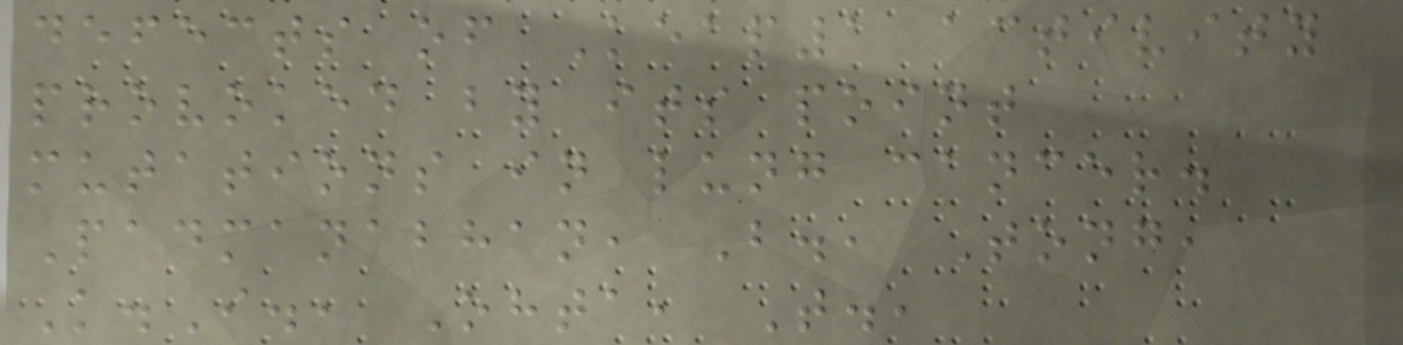defects of Keap1 activity
provoked by its point
mutations in lung cancer.
Padmanabhan, B., Tong,
K.I., Ohta, T.,
